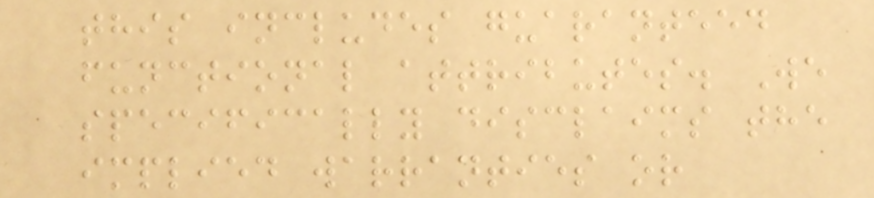this includes guaranteed
functional attributes. We
specifically disclaims the
implied warranties or
